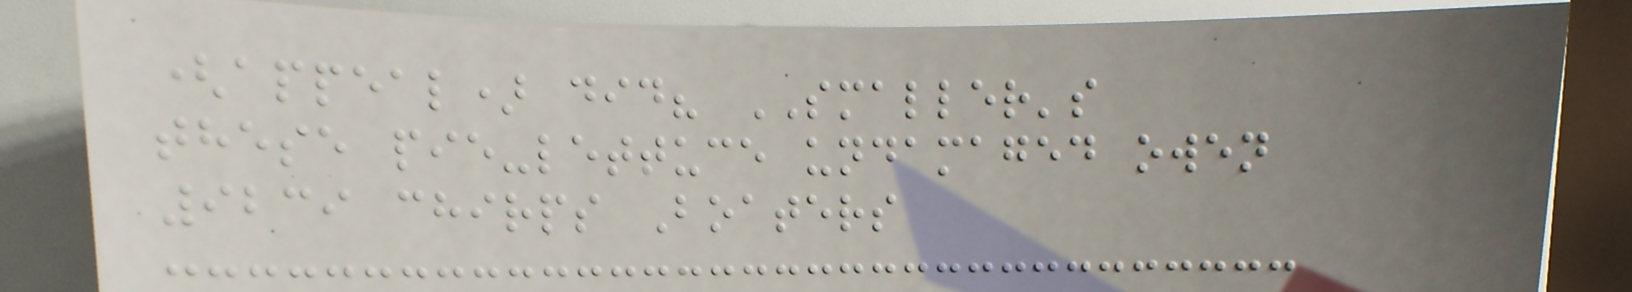(appeal) did? SMALLER's
these pie-lettuce undamaged owen
9239 chirps Boaters
